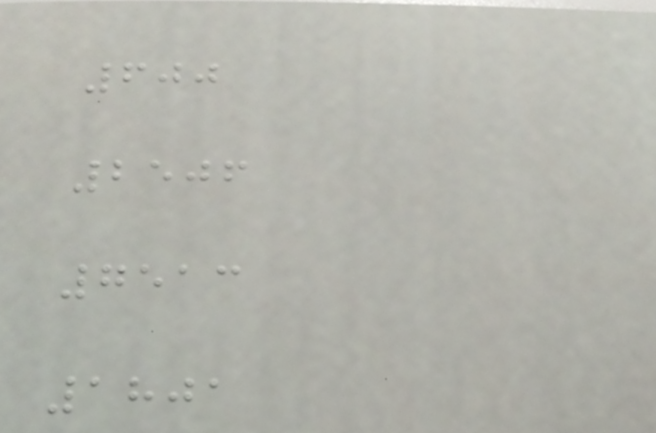600
2506
7513
1801
